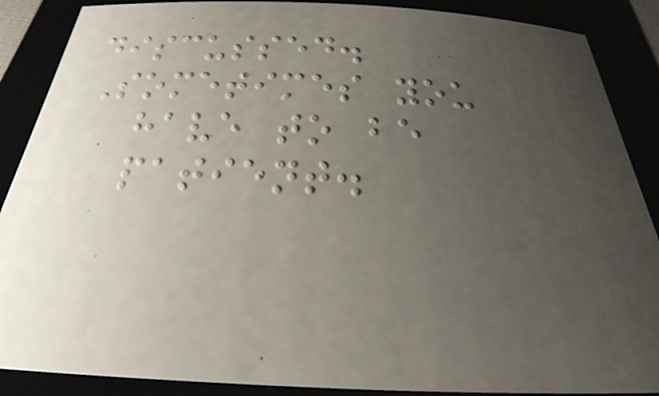discussed.
Sometimes you
have to be
patient.
